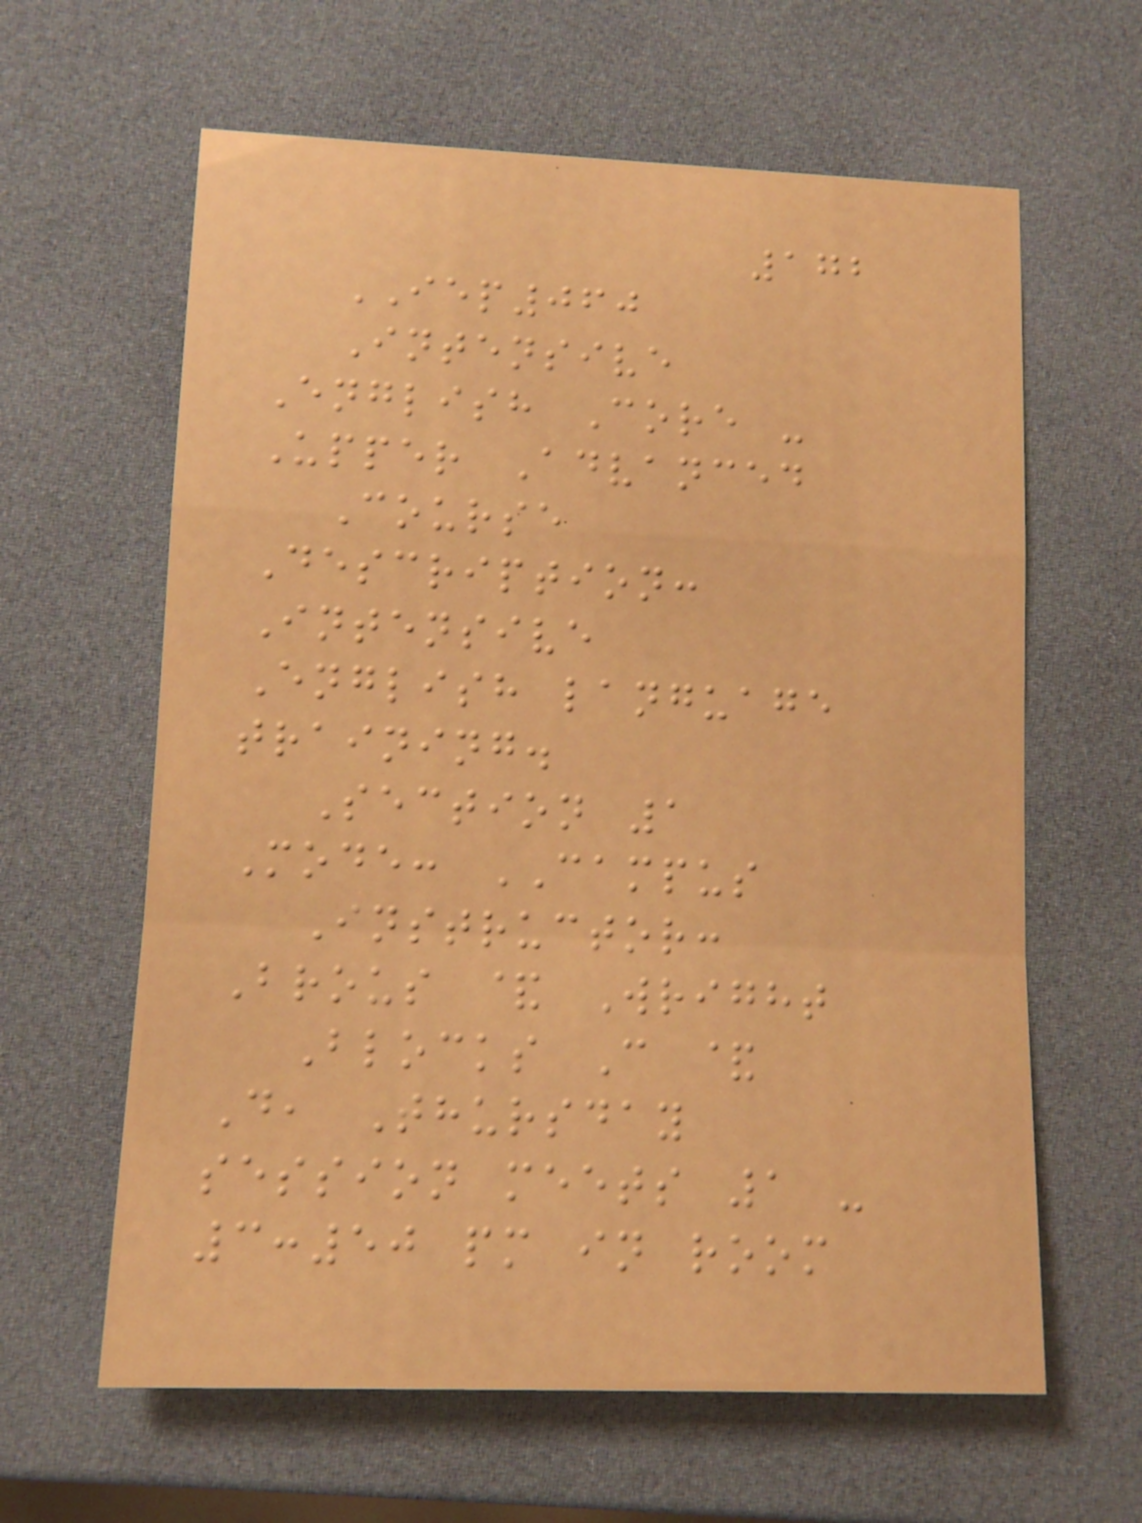172
IEP060
Intensive
English Core -
Upper Advanced
Course
Description:
Intensive
English language
training.
Section 1
Mode: CAMPUS
Instructor:
Brous & Wright
Blocks C &
D, Thursday
session meets 1 -
3:50 pm in room
